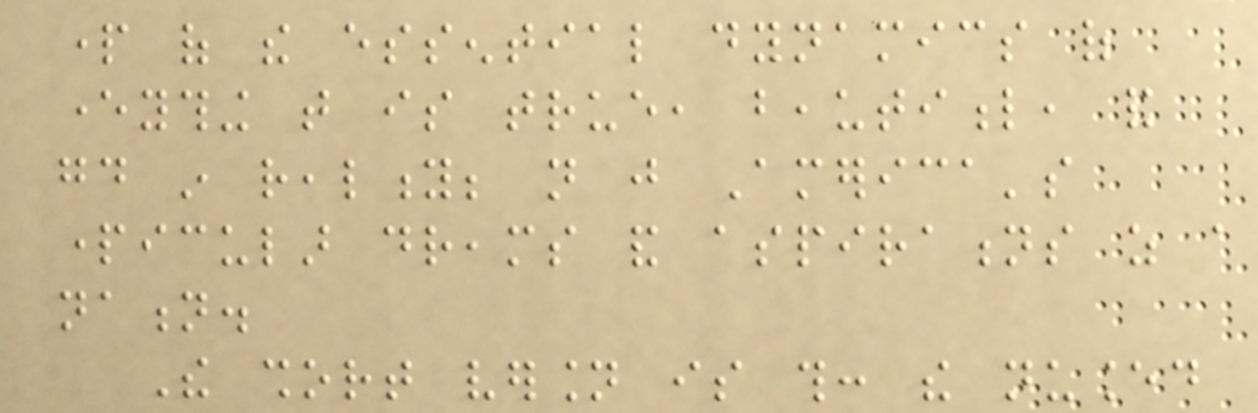part of the essential dynamics of
everything that is true, beautiful, and
good in reality; not just America's
particular dreams and aspirations as a
nation.
The short version is this: the nuanced
